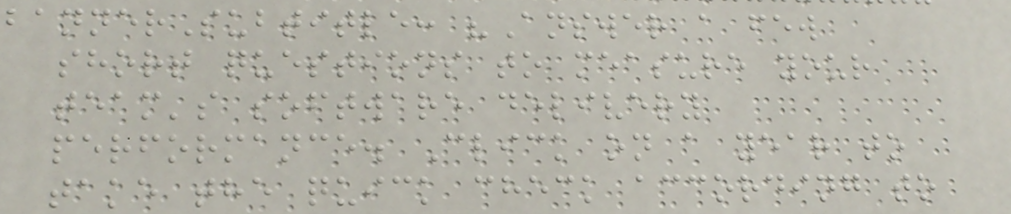bannerSubtitle: "Answer a few
short questions to measure your
team's software delivery
performance. Click on a year to
take the quick check according to
